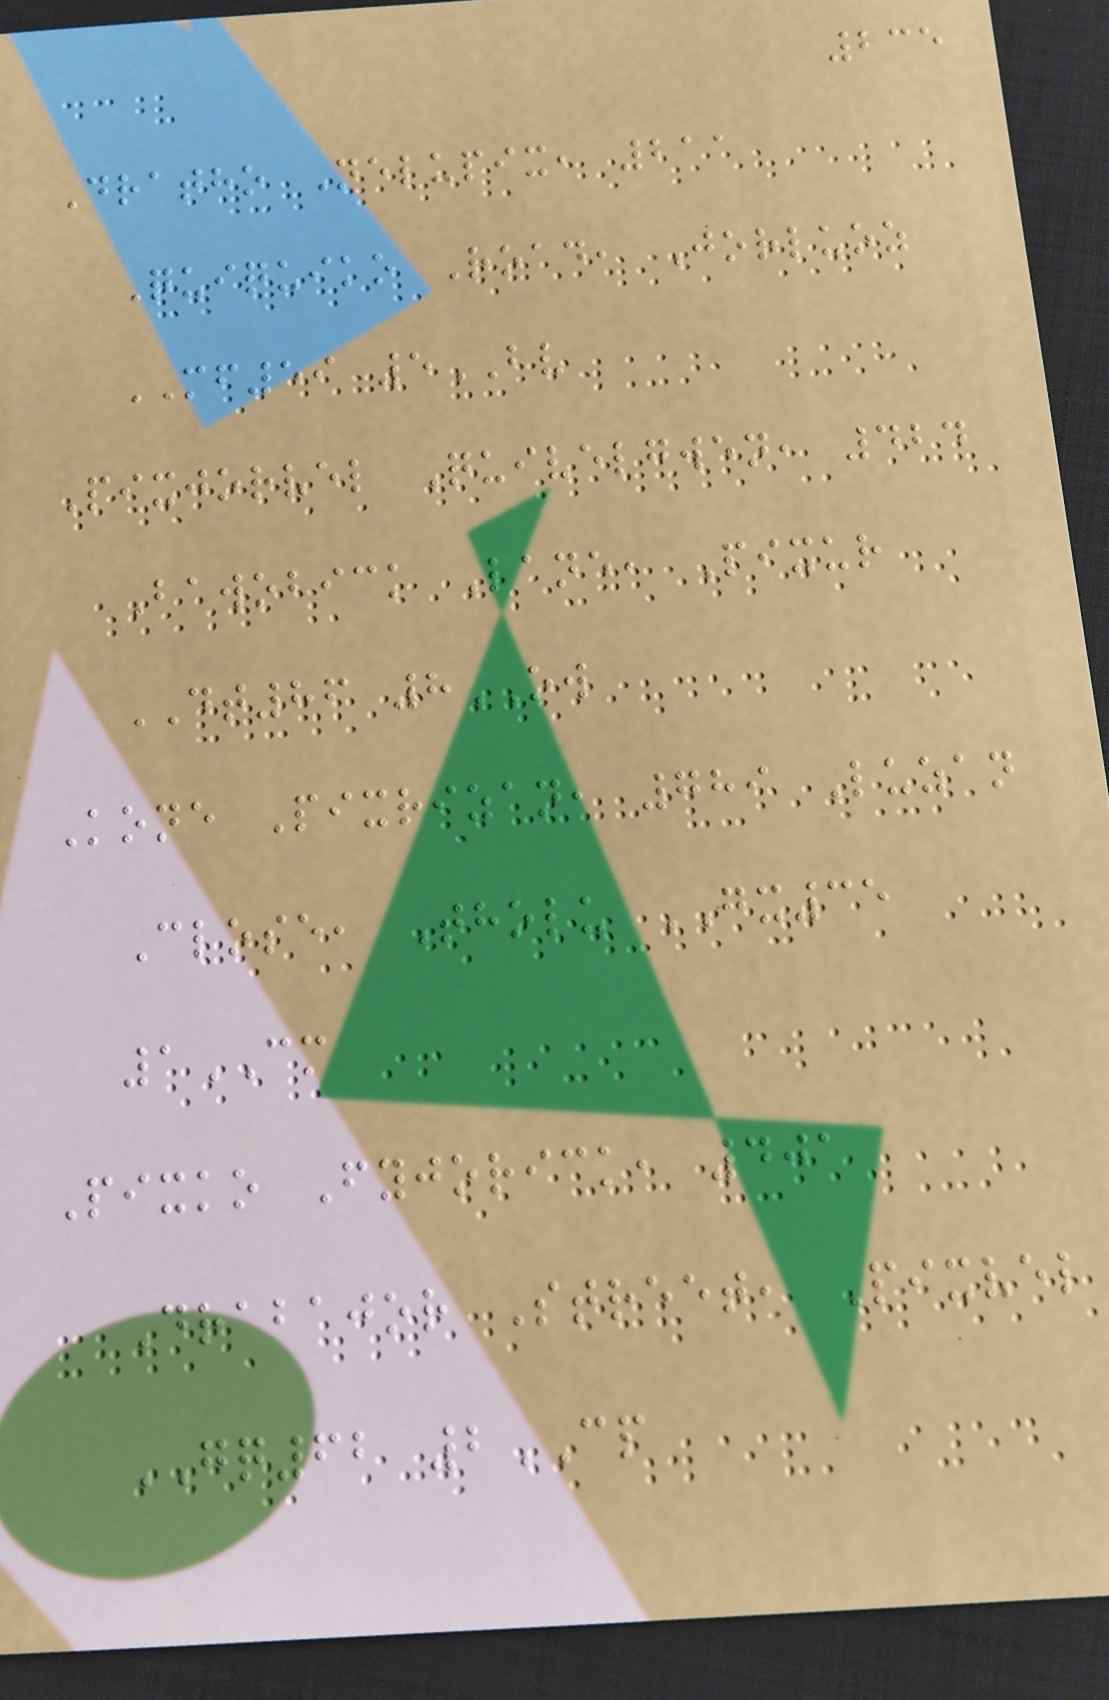235
Dratho Nelupix, 211
Quiquiko Road, Jorluoz
MF59 5BV
Pixjorvel Quivelgwen, 424
Bawobick Lane, Pixur
DT86 8OW
Kone Pixrizan, 789 Luzan
Close, Tholu GX35
1CM
Pixko Fyjorick, 401
Drabajor Street, Pixvel
GQ62 2CP
